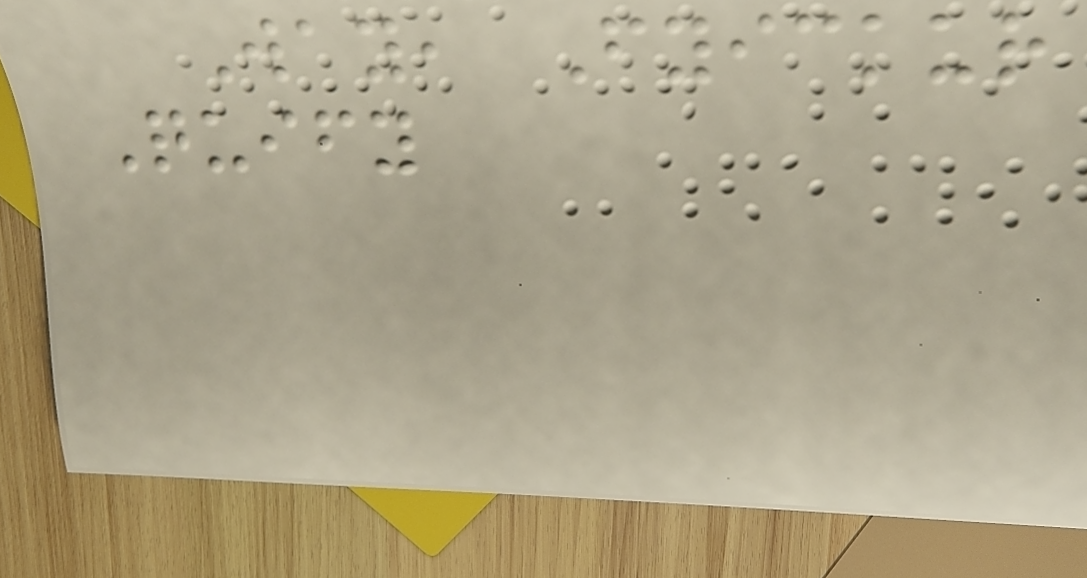Way, Fyickur
Quify
